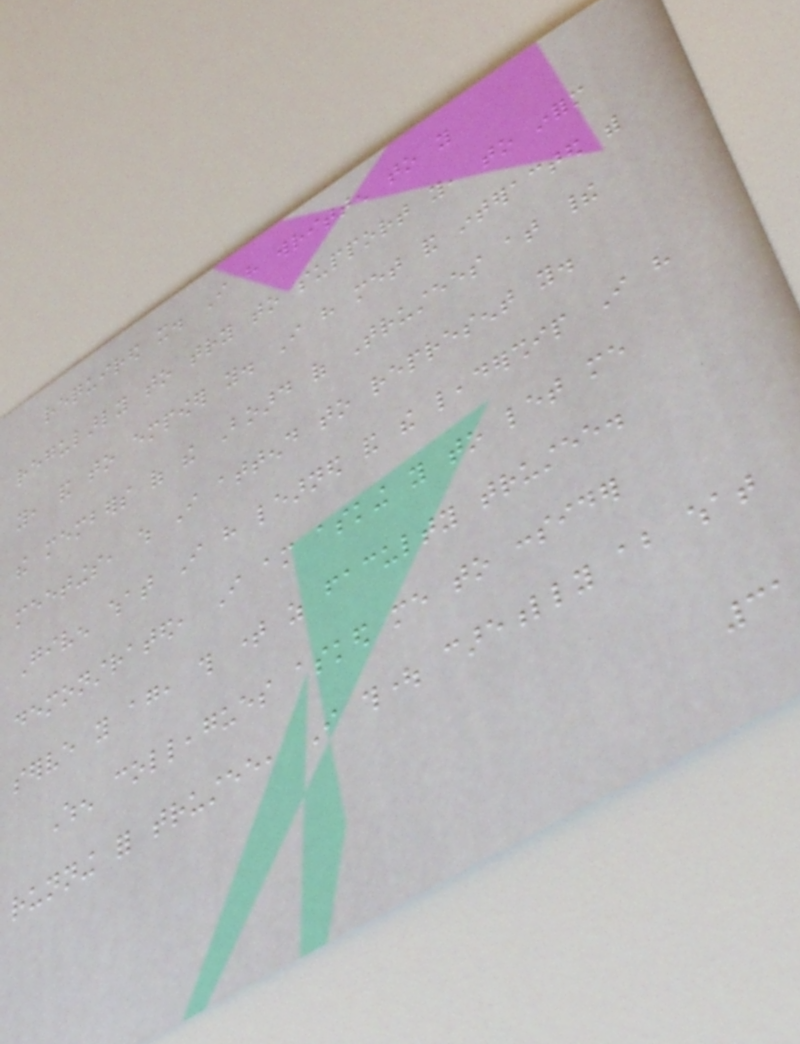required it. I have written to you
regularly to try to support you, to inform
you, and to empower you. I have met and interacted with
the members of the Board of Trustees at their
meetings, which I attend to represent you.
Given what I have learned and the leadership I have
demonstrated, I am asking you to let me
serve you again, this time as faculty trustee.
When colleagues asked me to consider
running for trustee, I thought carefully about what
31
